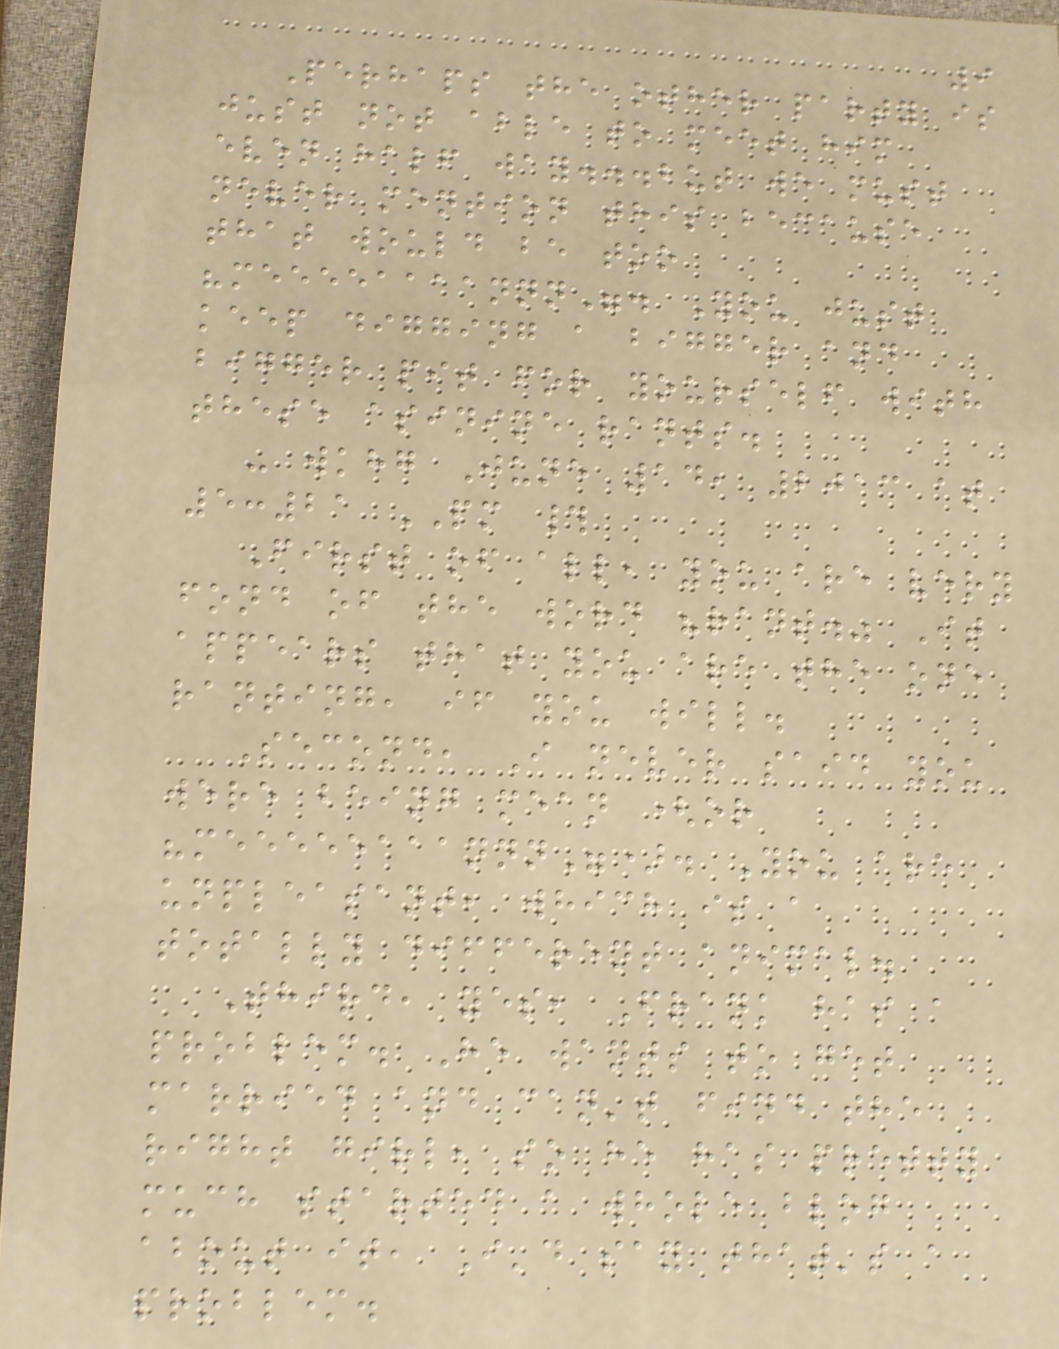9
Perhaps the other party is
just not able to meet him
even half way...but we must
never mention this because
that would be too
"meeeeaaaannn". You just
keep digging a bigger and
bigger pit for yourself with
these asinine rants.
- wkhg June 14, 2013 at
5:21 PM #
First of all, you are very
fond of the word "rant." It
appears that you are the one
ranting, if you will.
Second, I never said you
were being mean (or
"meeeeeaaannn"). You are
unpleasant, which is a
totally different animal.
Third, yes, Frank has a
problem. He wants to get
married and can't find the
right girl, so he has pretty
much started a whole blog
about it, I'd say that's a
problem.
